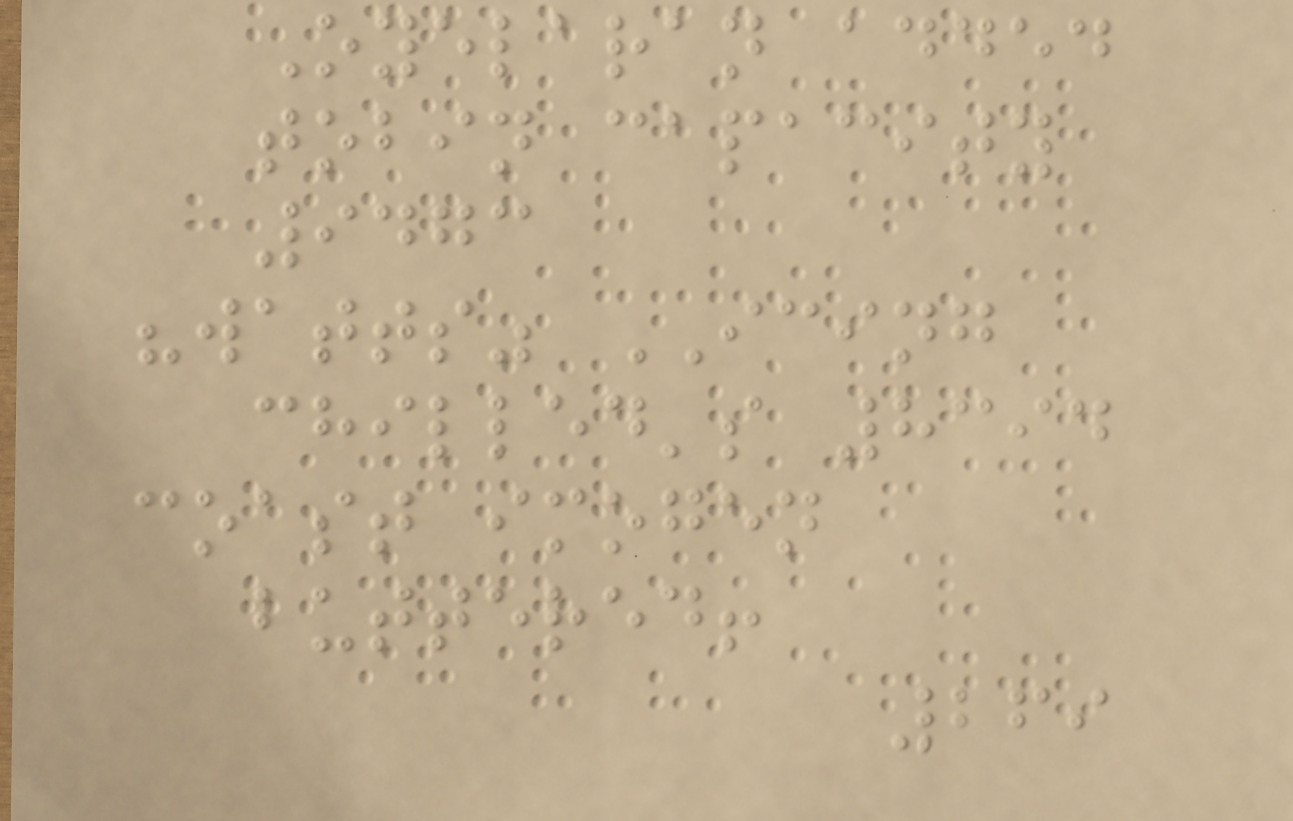Oyelaran added
tobin capacity
9473
"watts" ICING
chilled's 8394
coast imogen
buttered!
269
